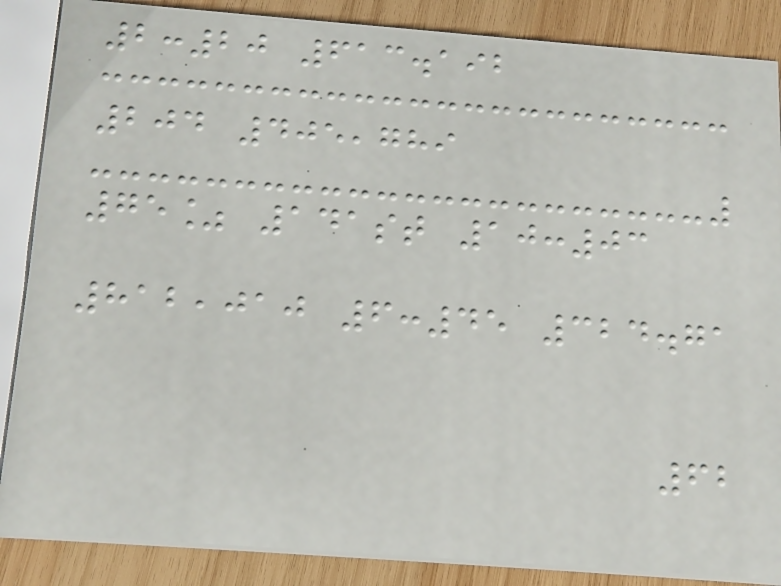2:20 613.192
204 405,789
75% 141st 10:03
812,010 6:45 324.71
62
